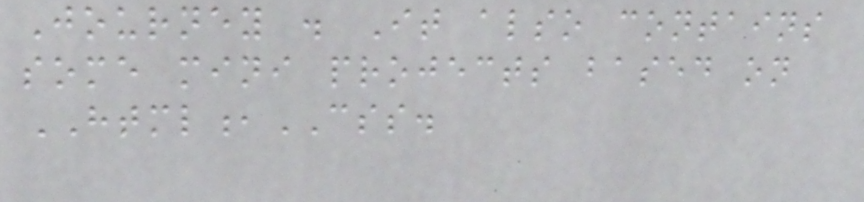Journey . It also contains
some mini projects based on
HTML,CSS.
